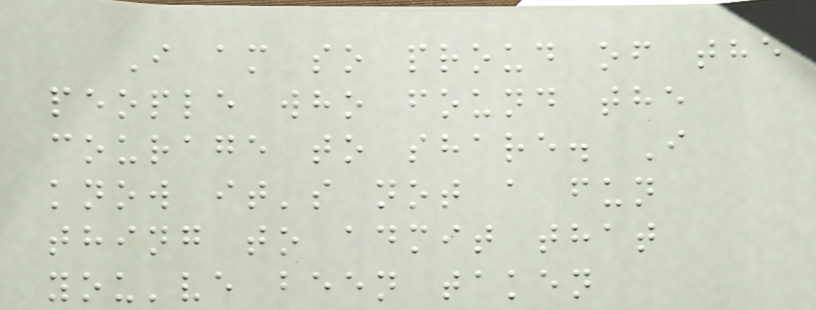I am so proud of the
people who found the
courage to share. I
know it's not a fun
thing to admit that
you've been taken
